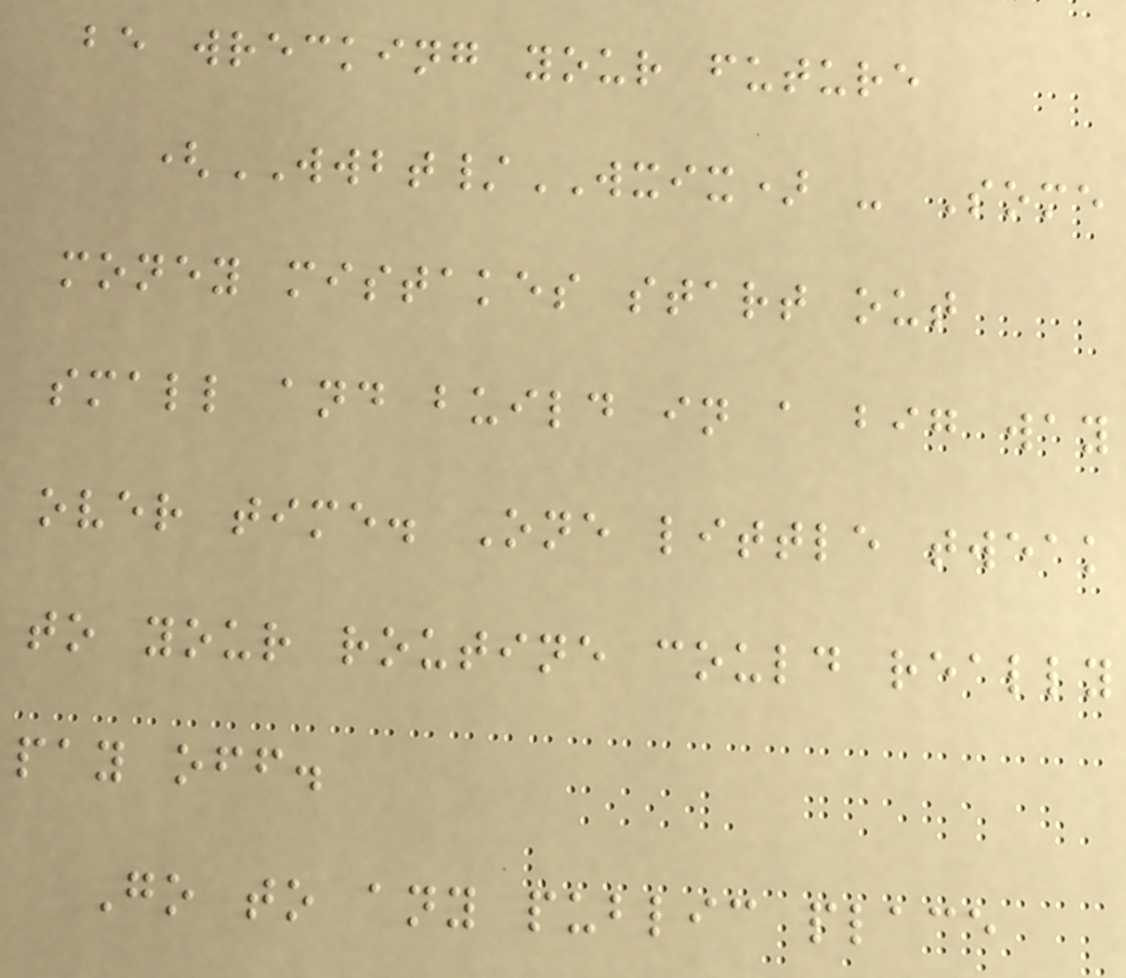be wrecking your future
(WWBT/WXIX) - Some
money mistakes start out
small and build in a big way
over time. One little tweak
to your routine could really
pay off.
Go to any public place
